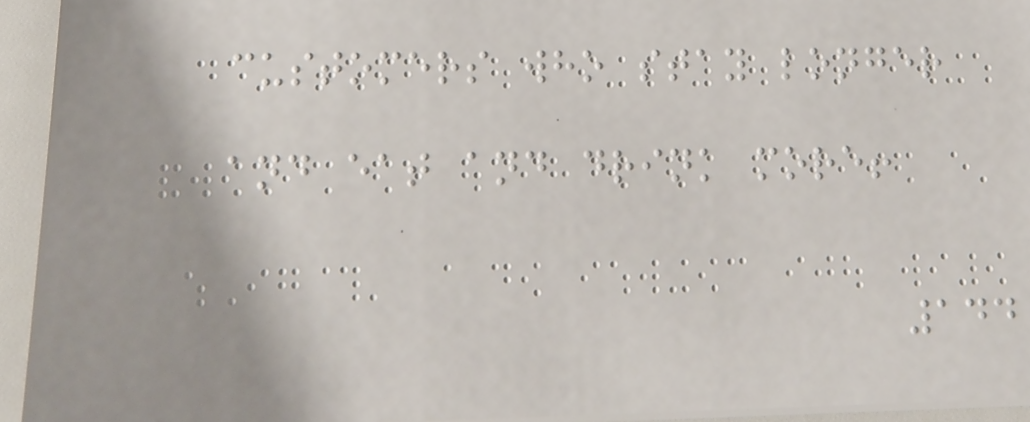customers who stay longer
and eat and drink more!
144
